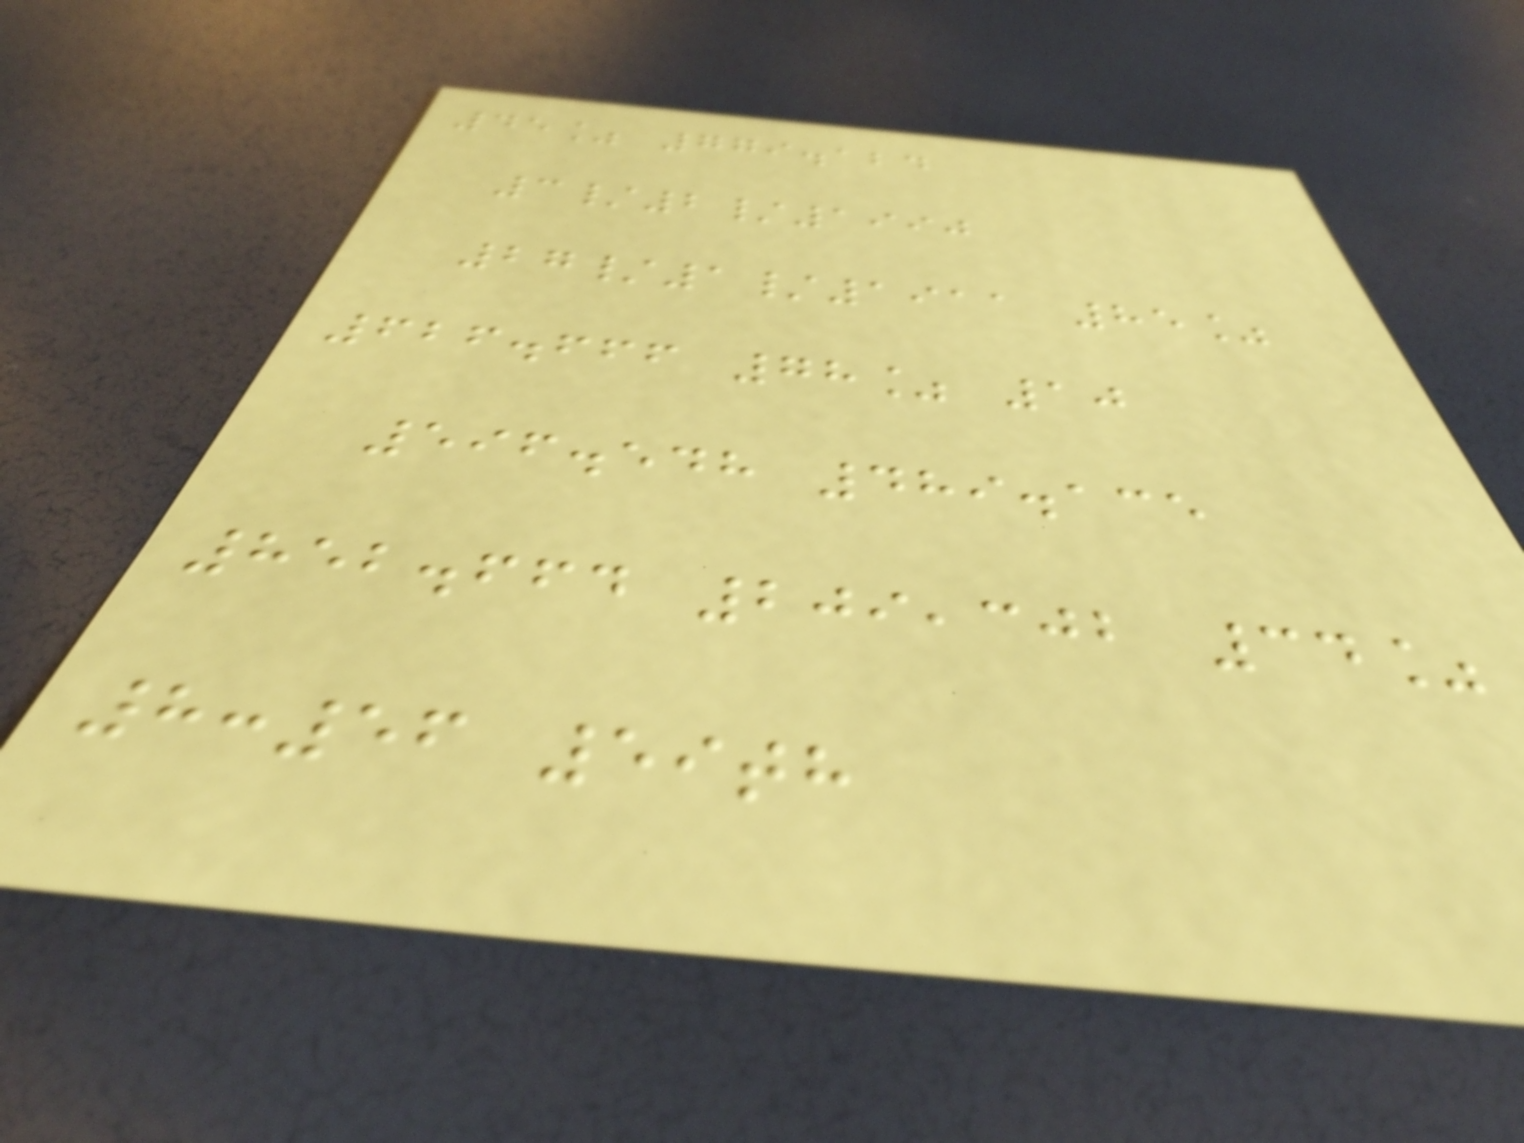45% 779.124
3/2/1990
27/1/1911 85%
626.666 78% 10
596.548 489.135
852.664 209,302 34%
8:56 59th
